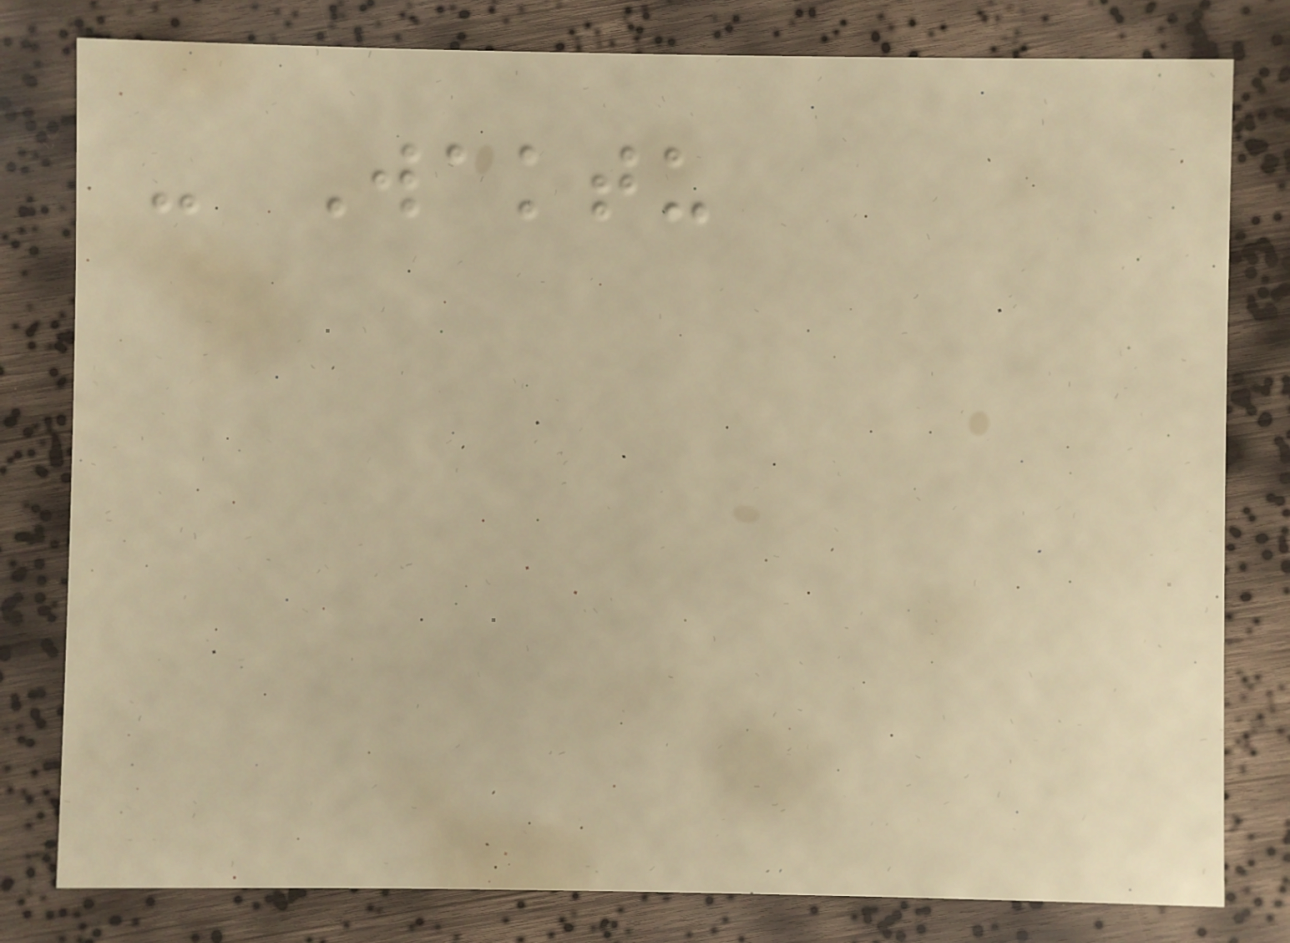- Waktu
